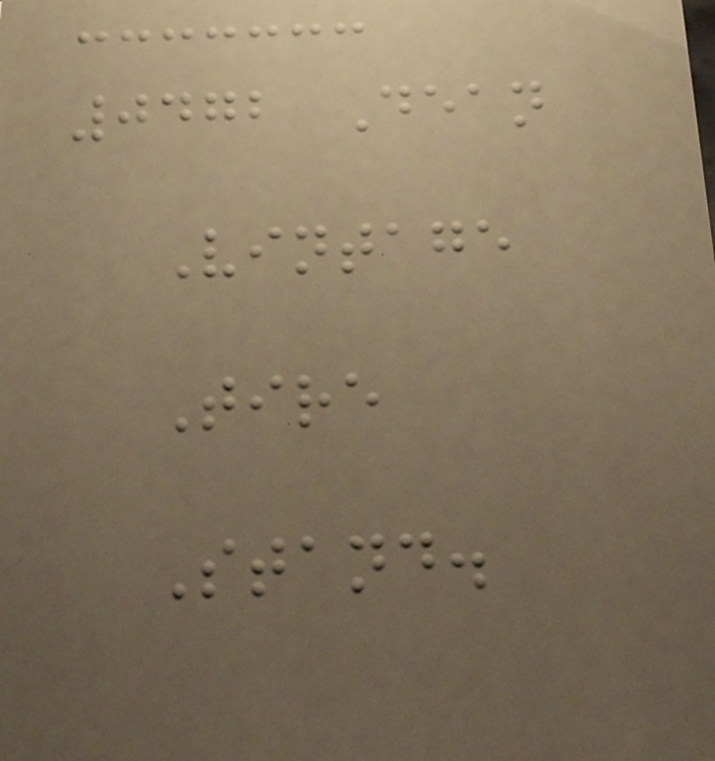0472 Dean
Vintage
Tire
Stand.
